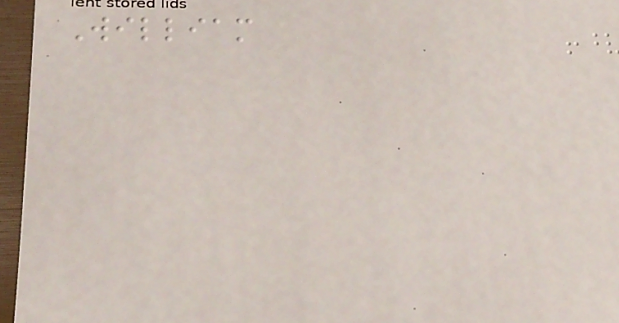William
